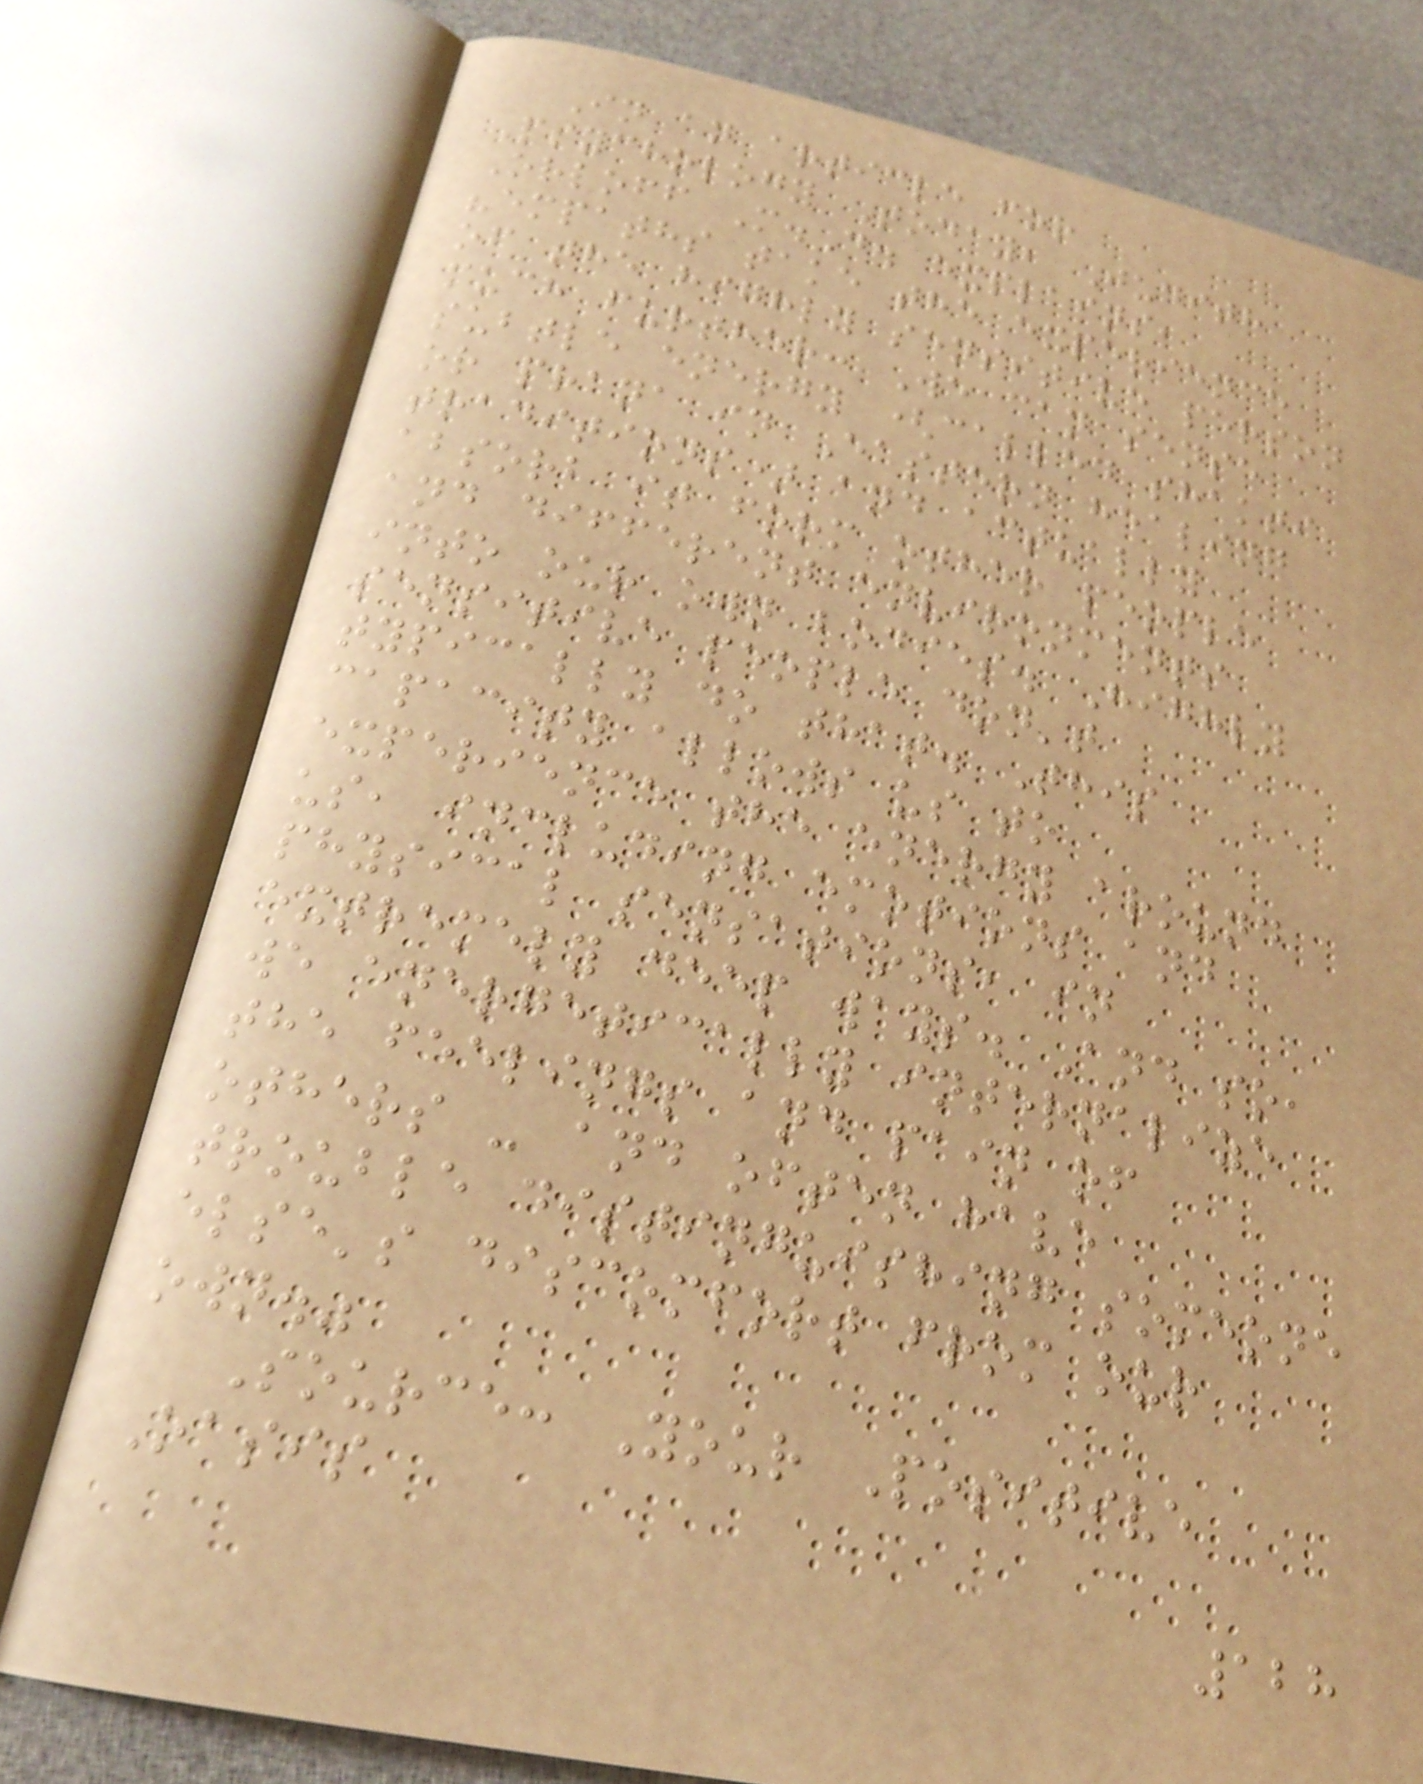In an article for
Psychology Today, Judith
Orloff M.D. explains,
"empaths take the experience
of the highly sensitive person
much further: We can sense
subtle energy (called shakti
or prana in Eastern healing
traditions) and actually
absorb it form other people
and different environments
into our own bodies. Highly
sensitive people don't
typically do that. This
capacity allows us to
experience the energy around
us, including emotions and
physical sensations, in
extremely deep ways. And so,
we energetically internalize
the feelings and pain of
others - and often have
trouble distinguishing someone
else's discomfort from our
own."
Source: Your Positive
Oasis
128
